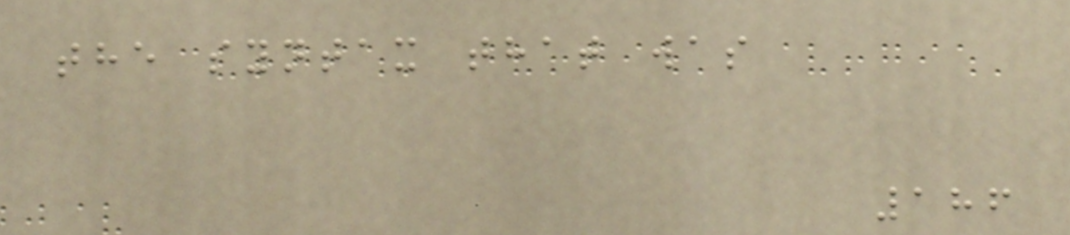the syntax that was
186
